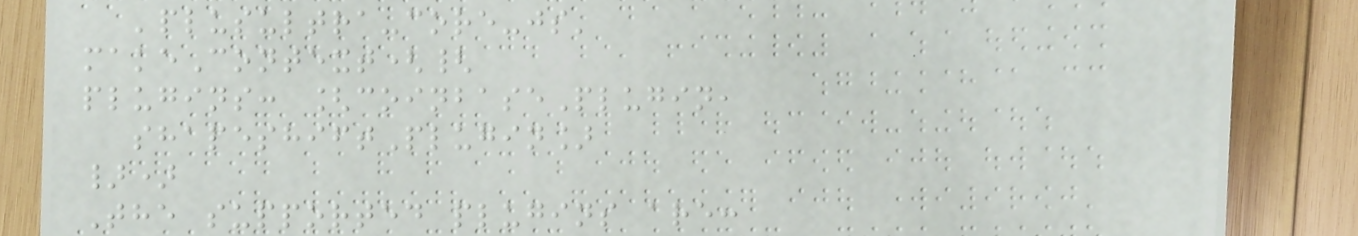'plusultra-core-js'
makeContext({
plugins: [coinbasePlugin,
shapeshiftPlugin]
})
The supported plugins are:
